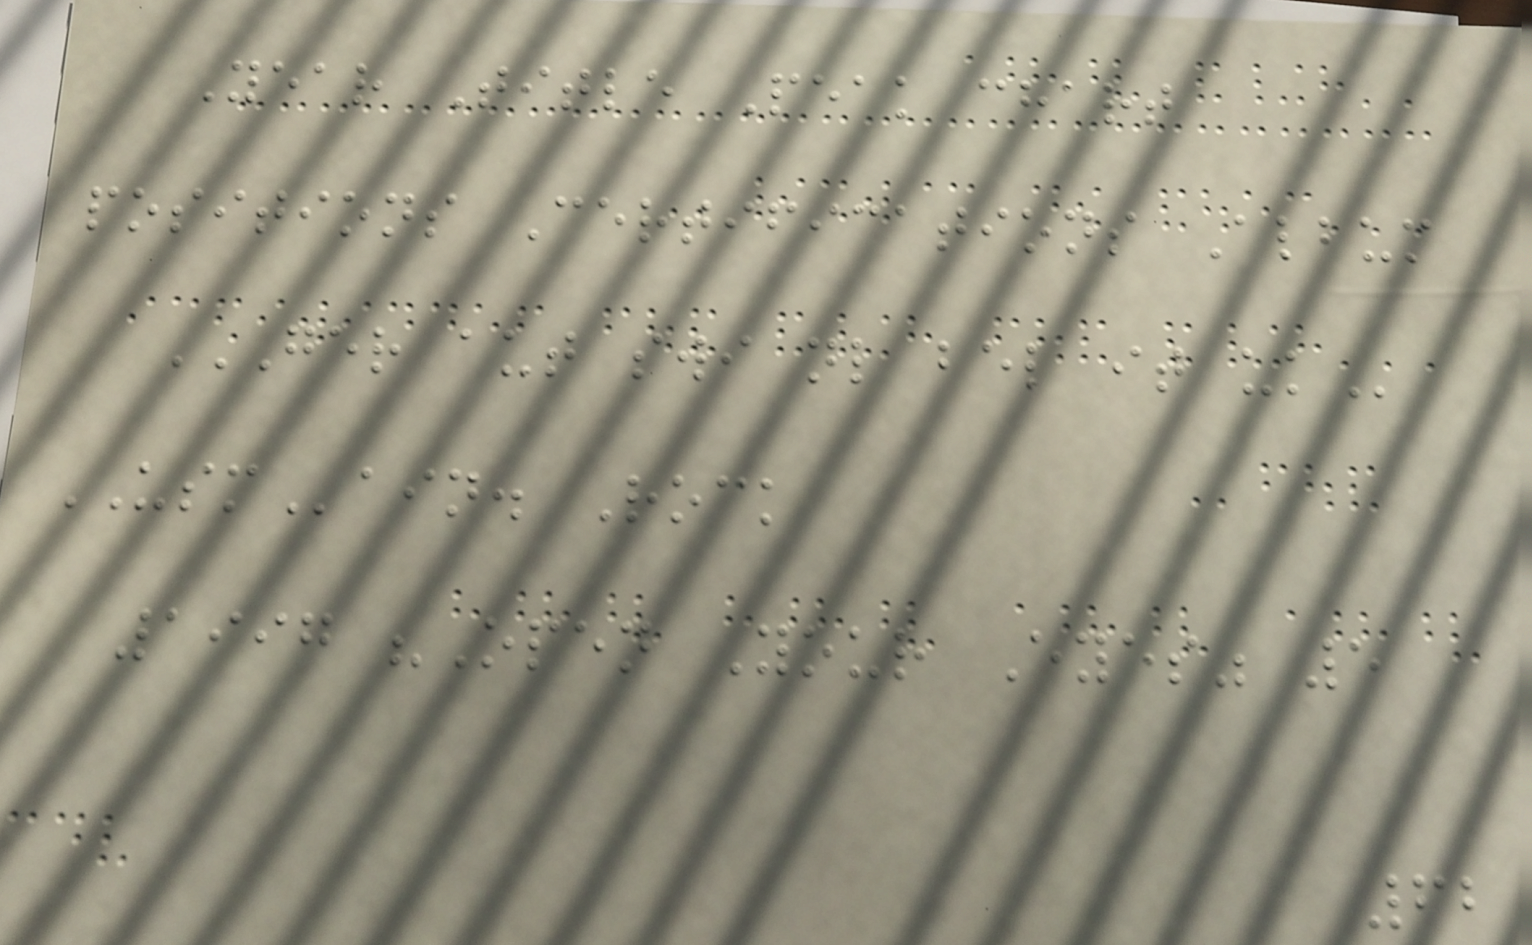Year Title Peak chart
positions Certifications Album
GER AUT SWI NL BEL IT UK
USMain. Rock
1997 "Open Your Eyes" 5
62
